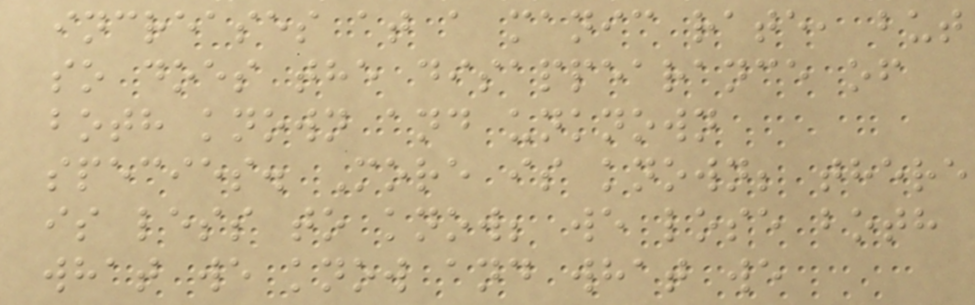increases at a manic rate, but
so does the disappearance of
both known and unknown
species. More is known; there
is less to know; we lose both
what we know and what we
